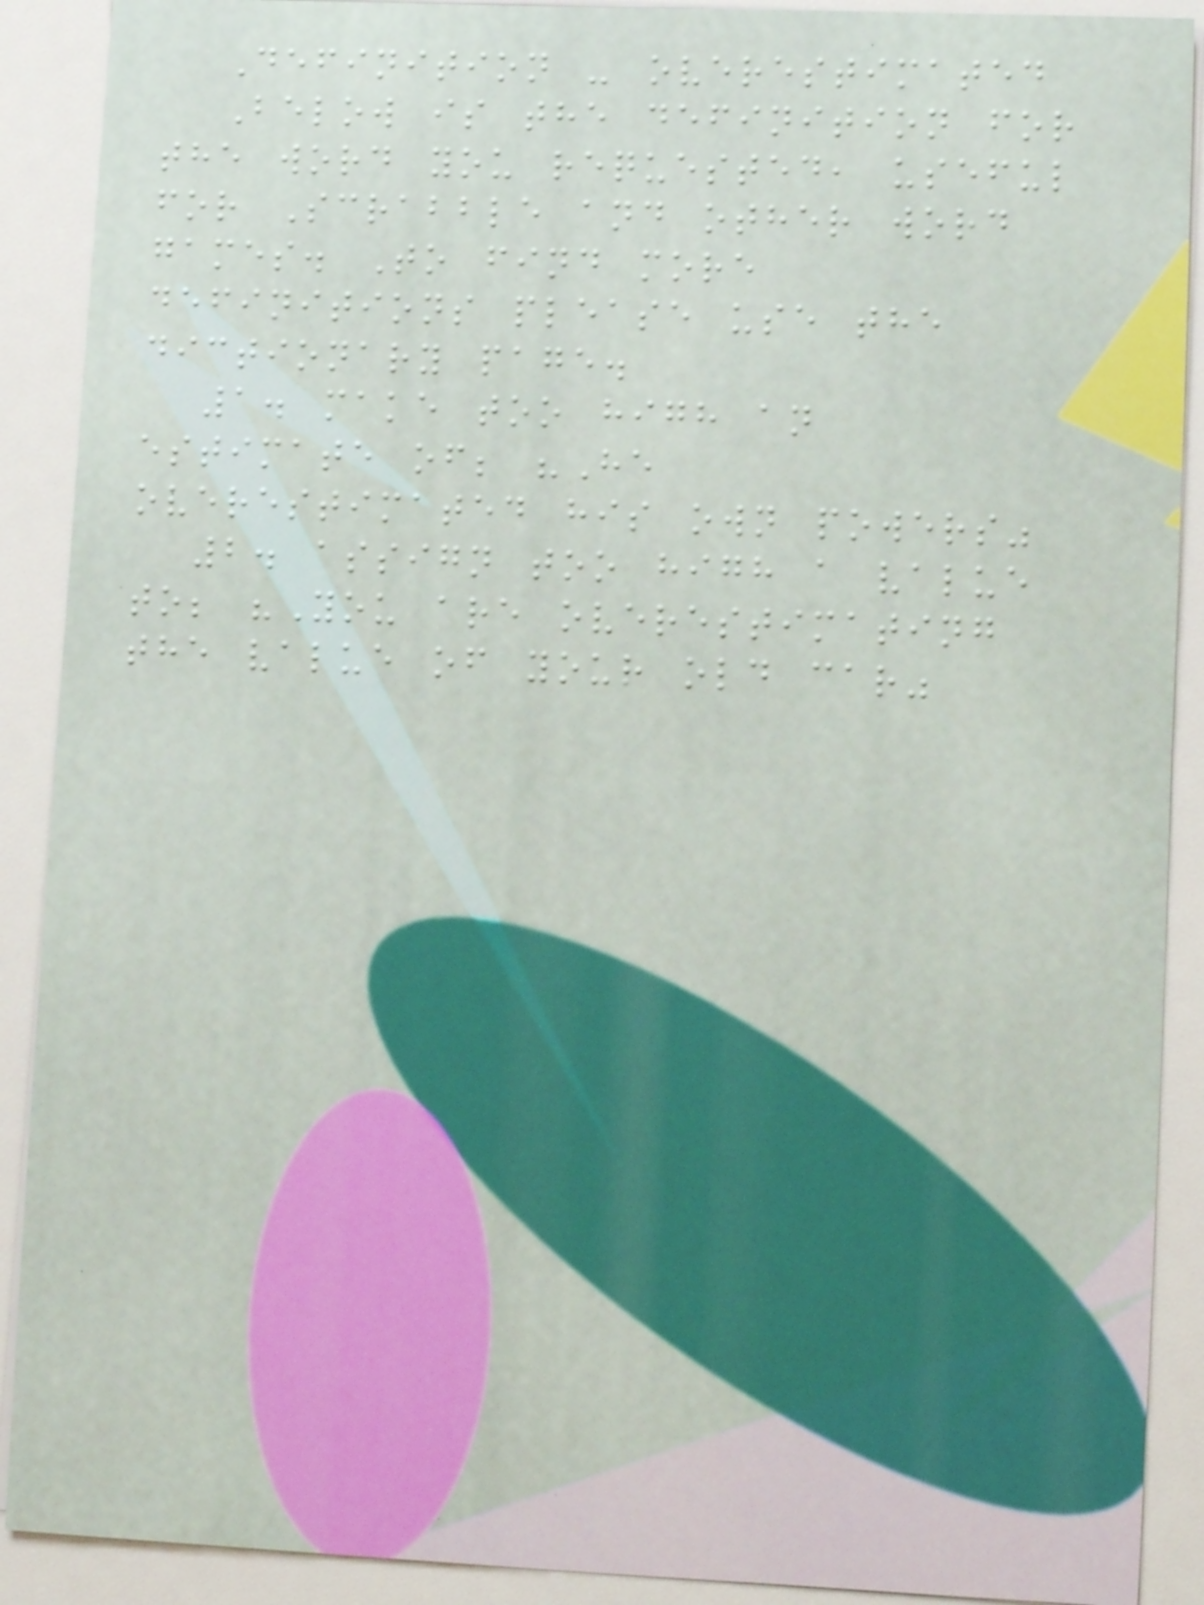Definition - overestimated
Below is the definition for
the word you requested, useful
for Scrabble and other word
games. To find more
definitions please use the
dictionary page.
1. make too high an
estimate of; "He
overestimated his own powers"
2. assign too high a value
to; "You are overestimating
the value of your old car"
